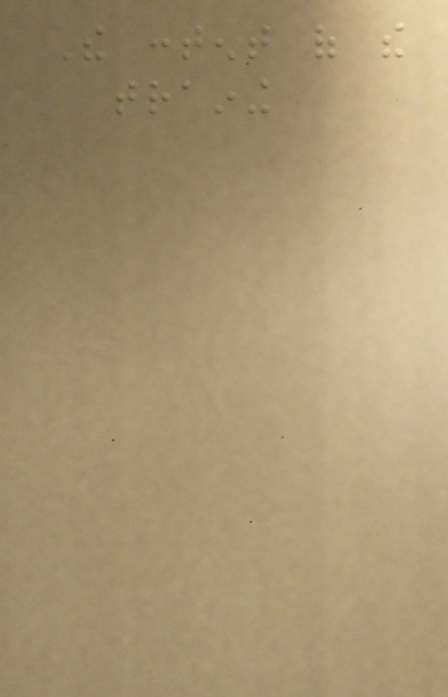The content of the
training
